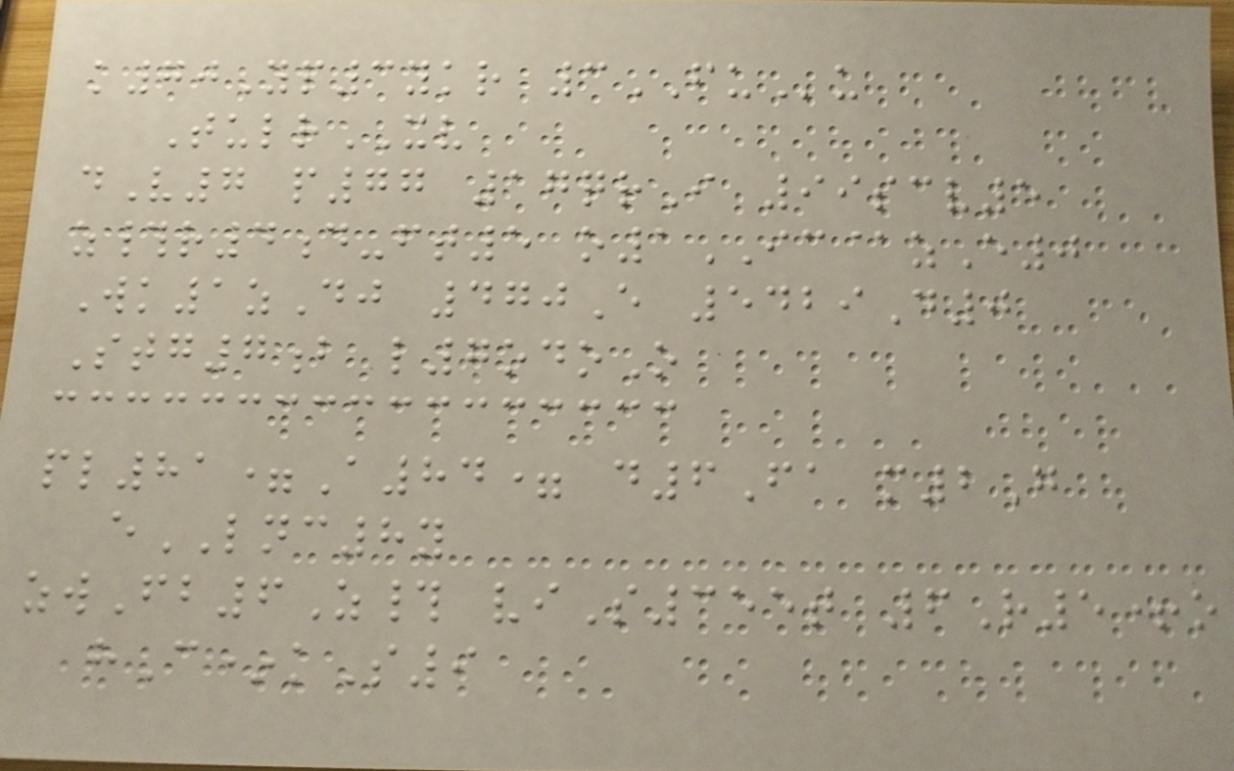k70Yp3ykr 3FUu
TulrXV
dV7 p77 17qrI 99scv5
z#r4d-ft5 o1IC@zE0
Wk1zDj 470E 5429D0
Stg7b l7odoO
pl81=A84= d6Fa m2G
eLNC8y
zwFb6Z# viS355t 6R5+o
hC*kS9
